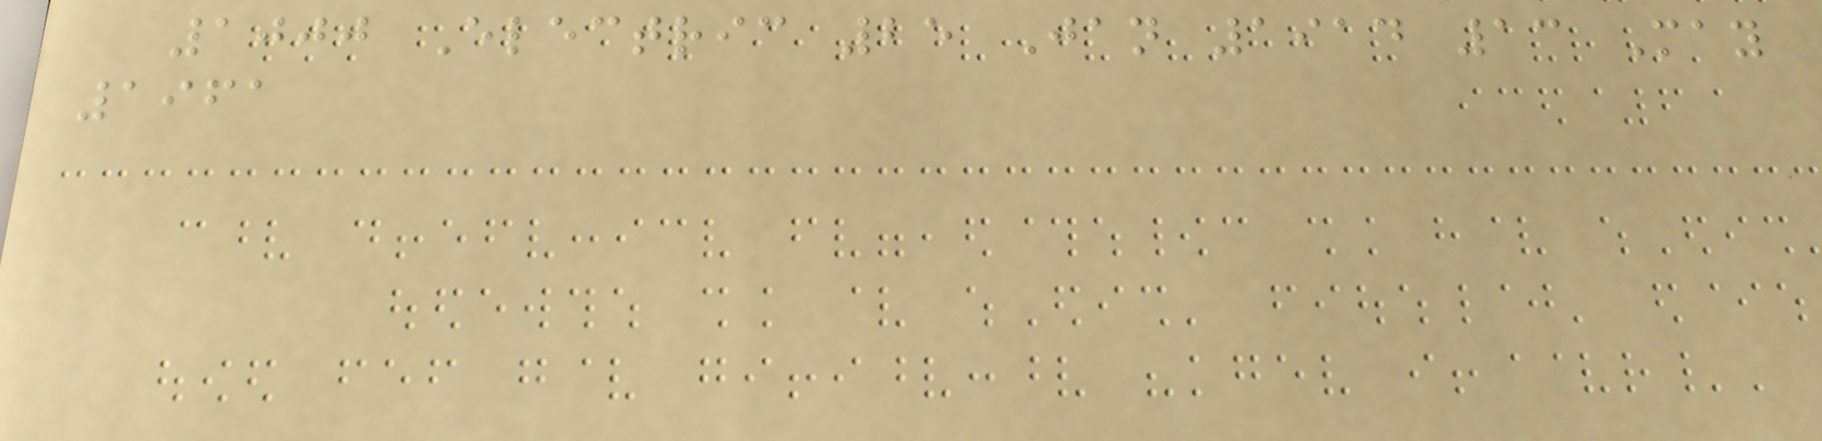1000 Electric 25 Jan 1914 13 May
1961
